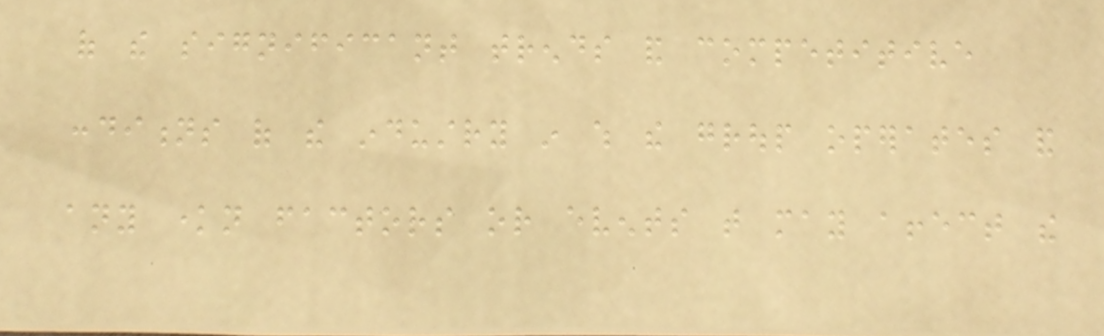of the significant trends and competitive
conditions of the industry in which the group operates and
any known factors or events that may affect the
